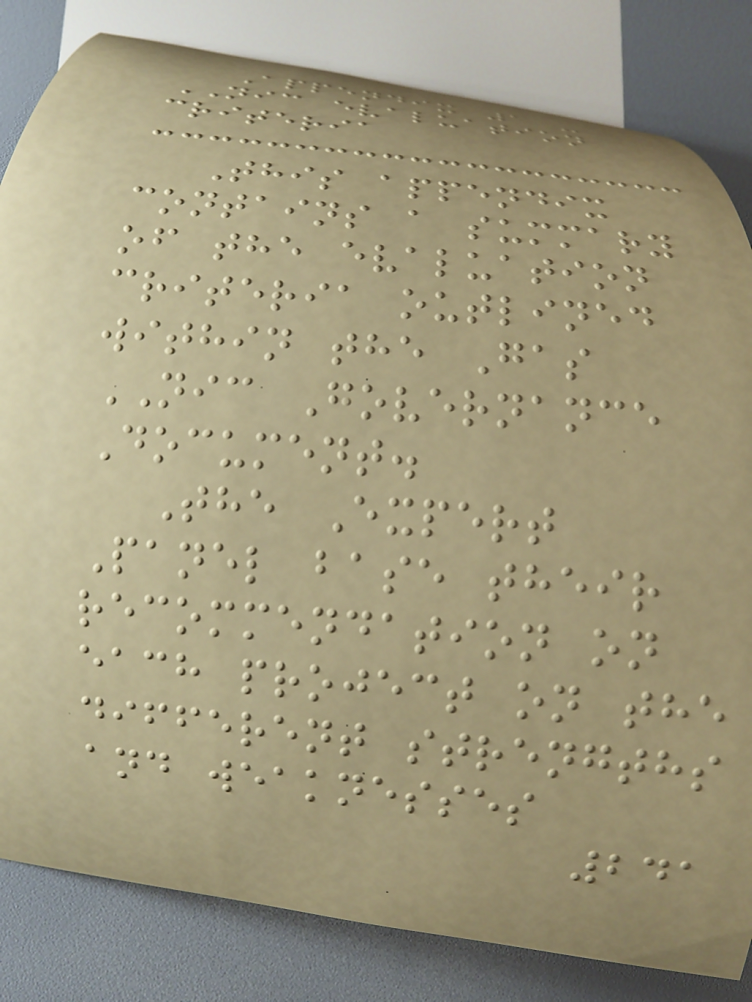Appendix 1 -
NIC evaluation
criteria
This appendix
contains a summary
of the evaluation
criteria outlined
within the Gas
NIC Governance
Document.
The Expert
Panel base their
recommendation on
each project on the
different strengths
and weaknesses
241
